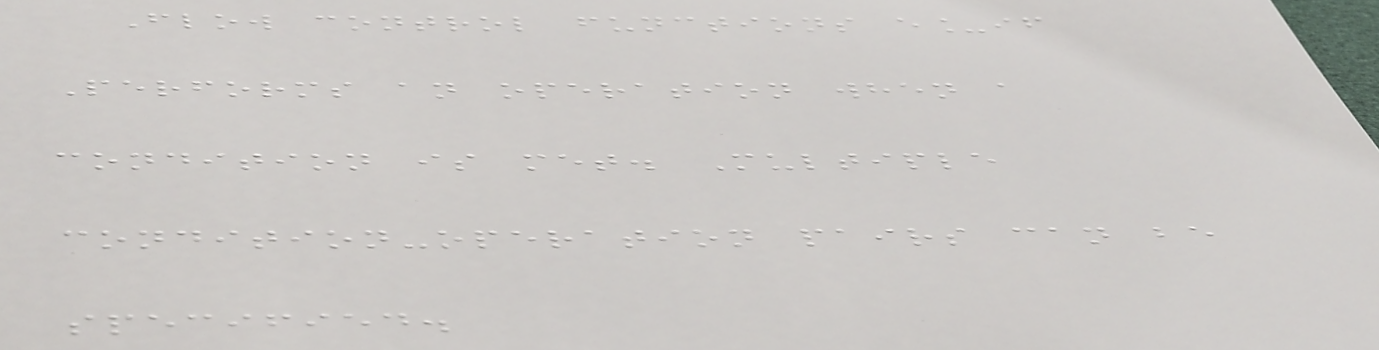Flow control functions e_if
Performs an operation when a
condition is met. Multiple
condition-operation pairs can be
specified.
